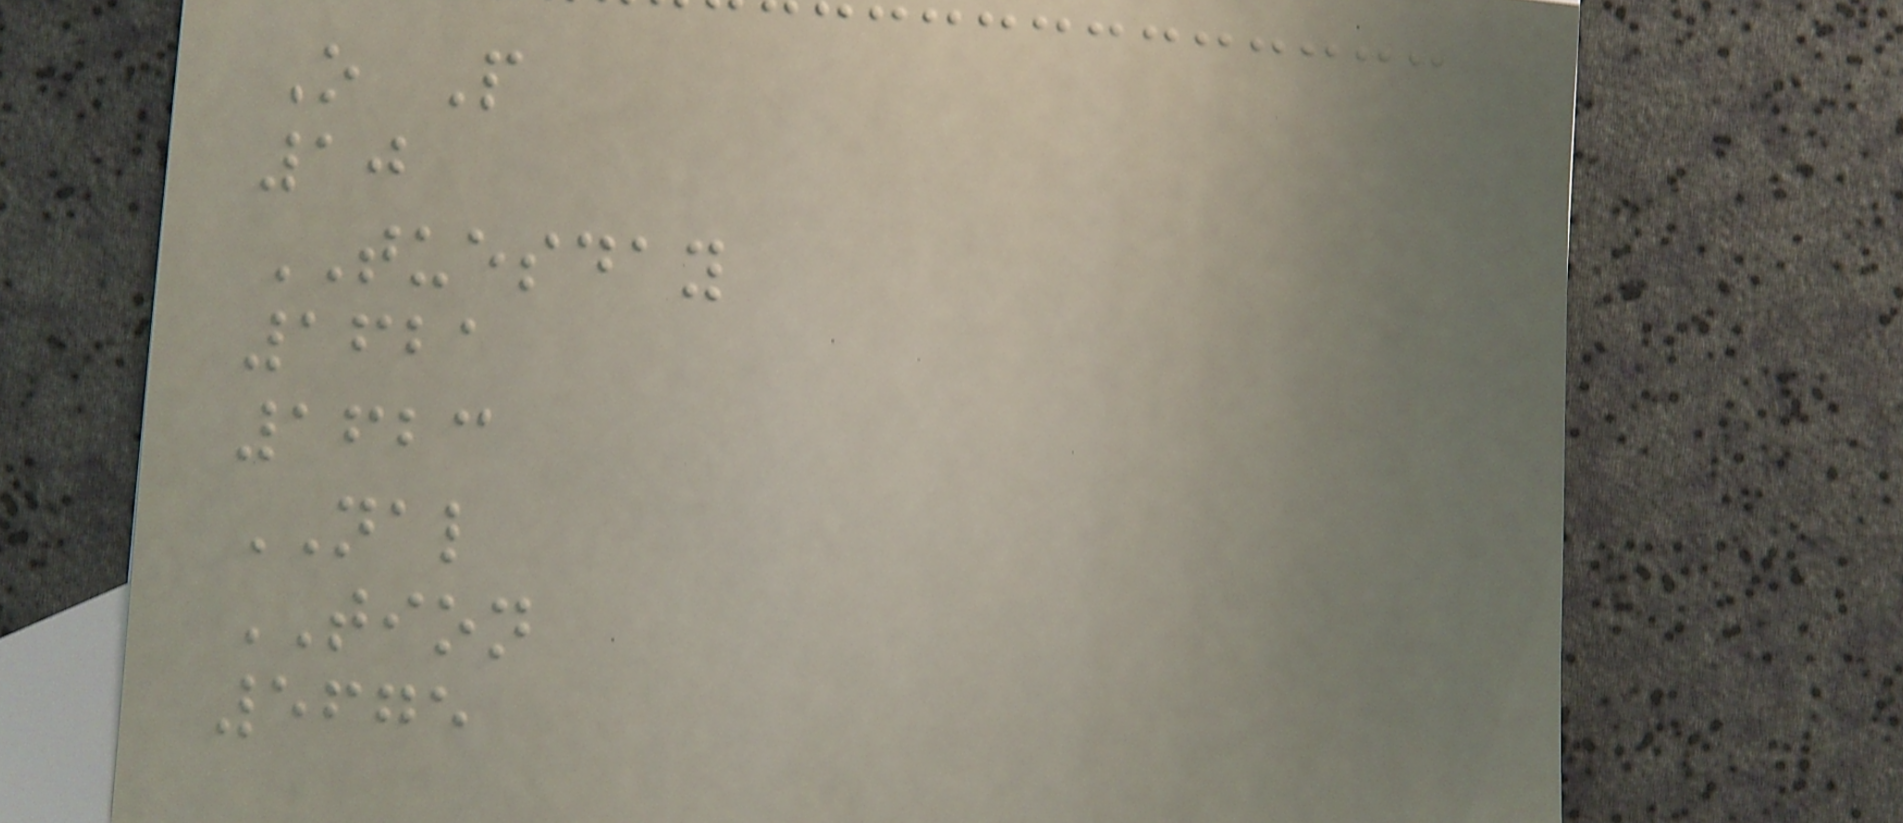O P
10
TUESDAY
1621
1623
NAL
TION
5675
